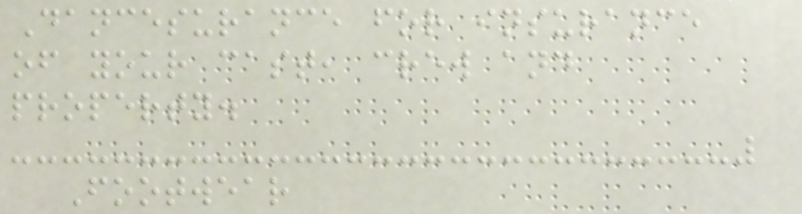Dancesurance for insurance
of your cast, crew and
property.
Footwear
